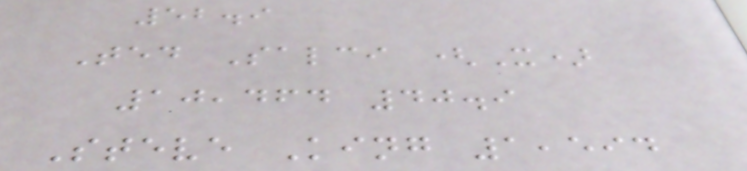52.9
Ted Salci (X)
10,464 40.9
Steve King 1,594
